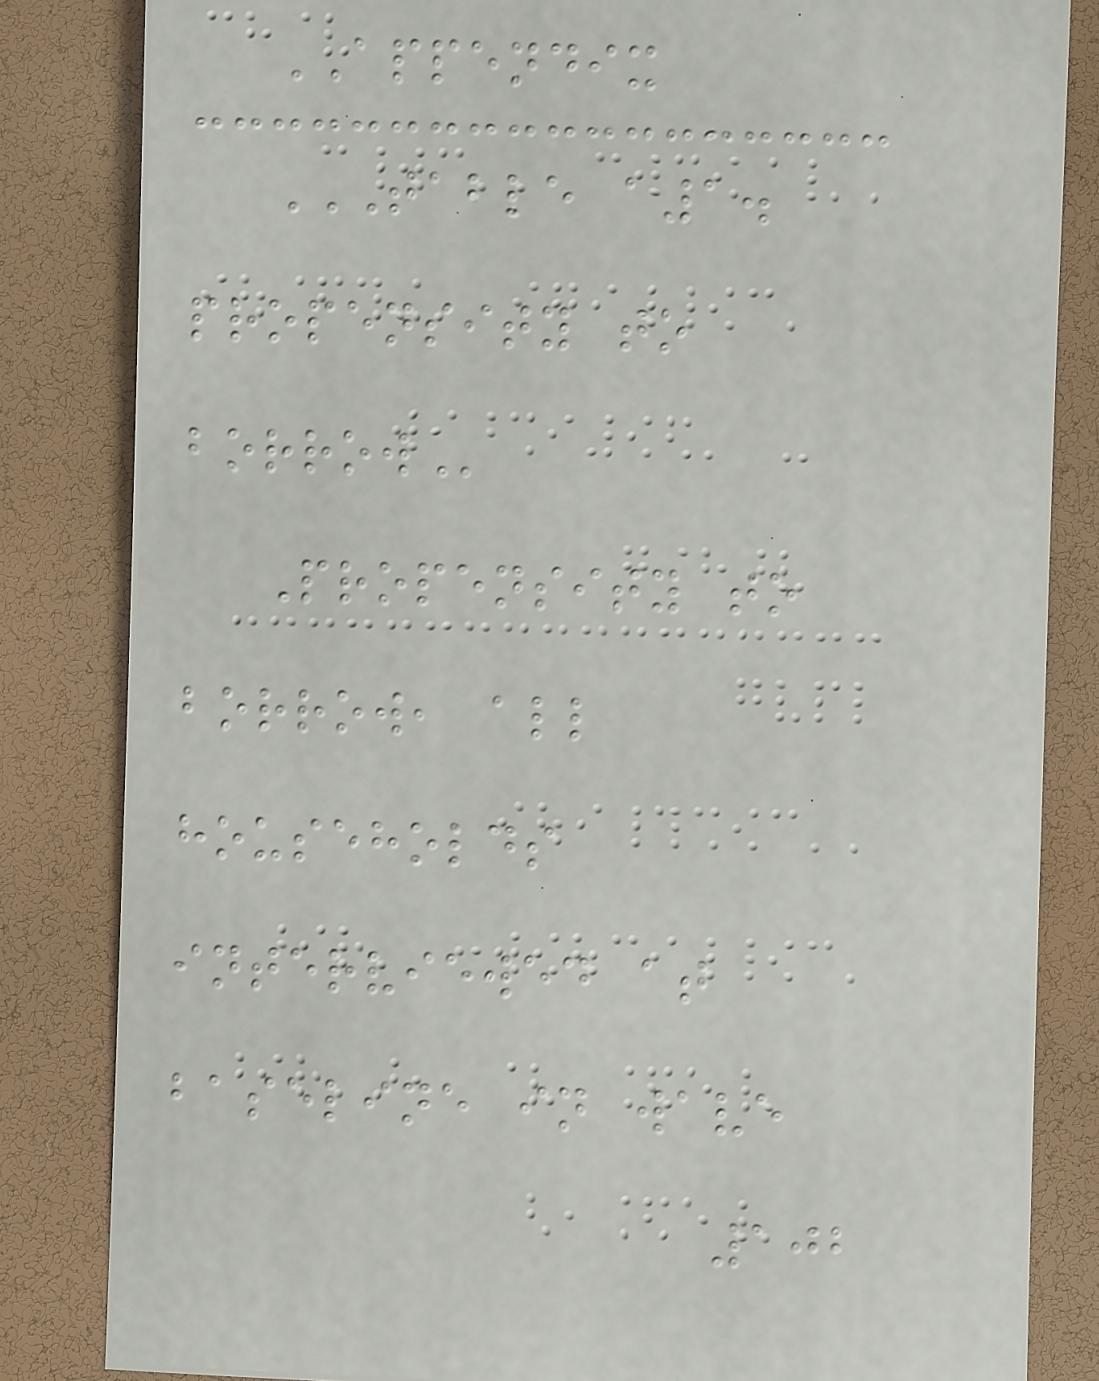APPENDIX
TABLE A1.
PROPENSITY TO
BORROW
Propensity to
borrow, all
households
interviewed at
baseline in wave
102
